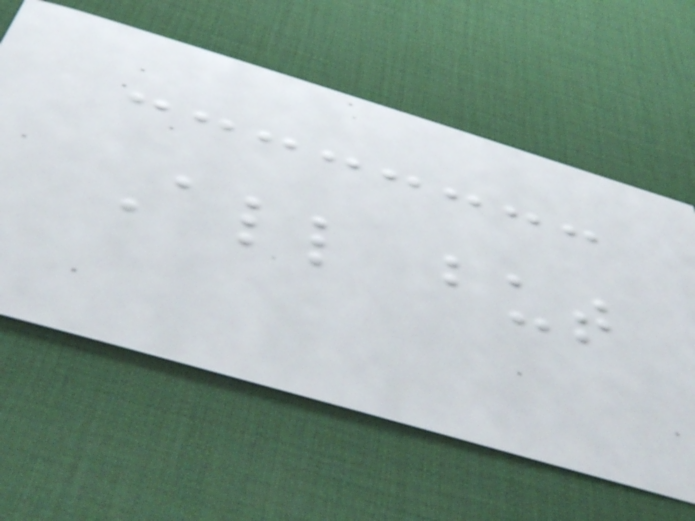All but
